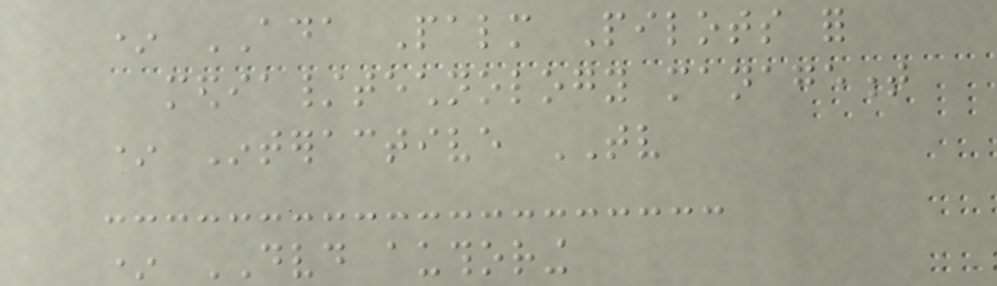* ADA Palm Pilots for
media/technology management
* Interactive TV
* DVD authoring
